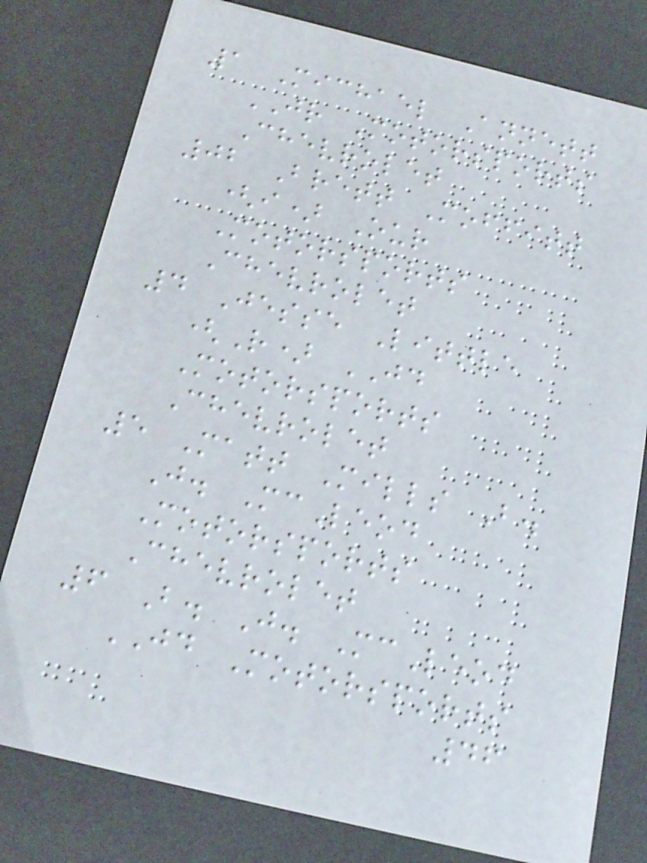1 Michael Annett
JR Motorsports
Chevrolet
02 Brett Moffitt
(i) Our
Motorsports
Chevrolet
4 Jesse Little
(R) JD
Motorsports
Chevrolet
5 Matt Mills B.
J. McLeod
Motorsports
Chevrolet
6 B. J. McLeod
JD Motorsports
46
